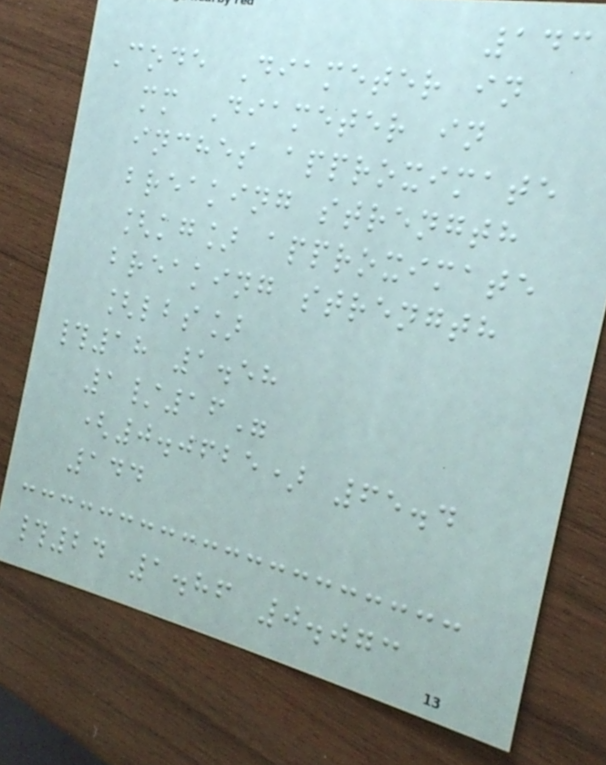143
Code Diameter in
mm Diameter in
inches approximate
breaking strength
[kg] approximate
breaking strength
[lbs]
#18 1.58
1/16"
(0.0625) 65.4
144
#24 1.86 0.073
